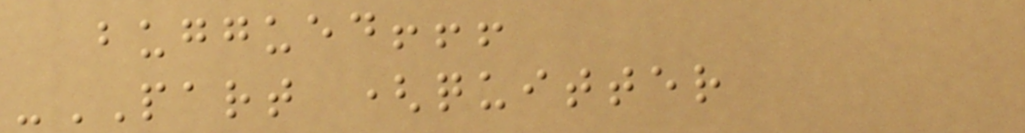buggued!!!
-PART (quitter
